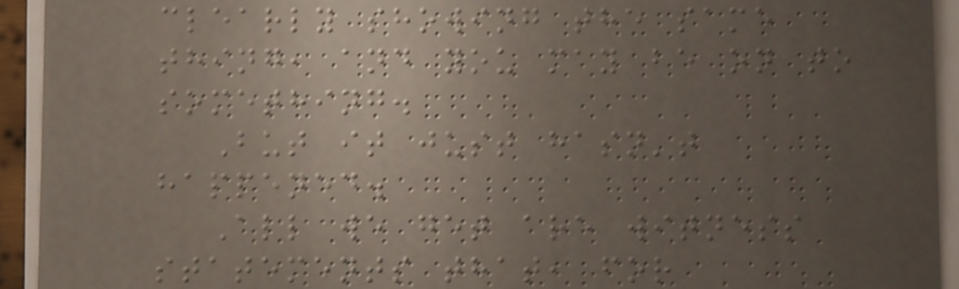clearly showing the same
thing, and you may be on to
something.
But it just hasn't
happened.
All we get are witness
statements that, for
